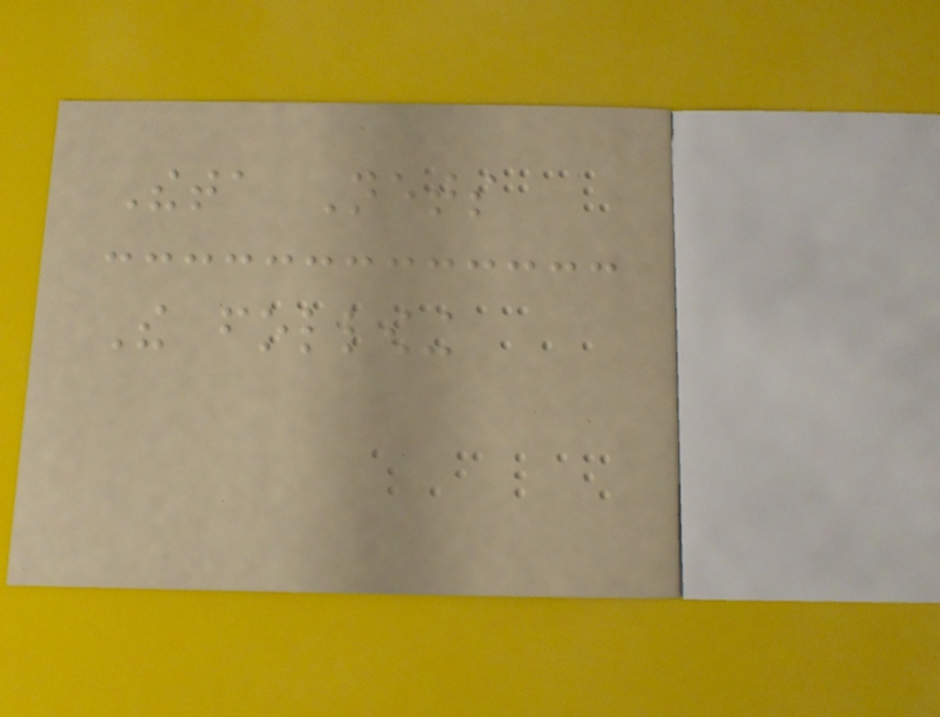Theta Nets
The following
